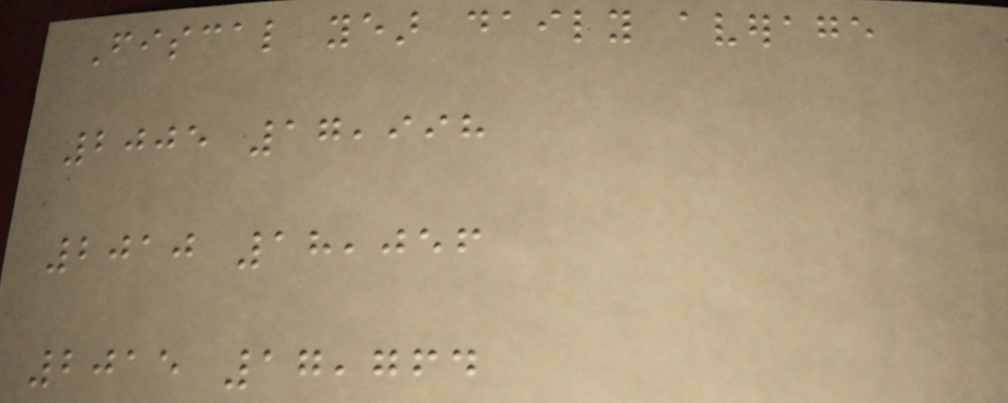Fiscal year daily average
2005 17,998
2010 18,056
2015 17,764
